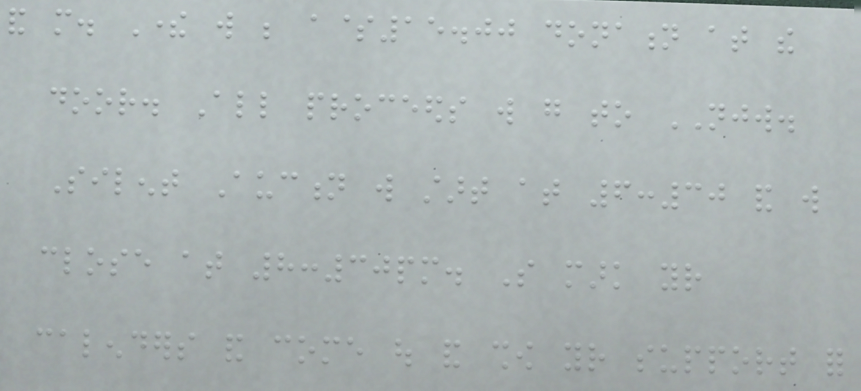and more. There will be a$15.00 donation at the
door. All proceeds will go to NJW.
Silent Auction will start at 6:30 and will
close at 8:30pm. So mark your
calenders and come out and show your support for
